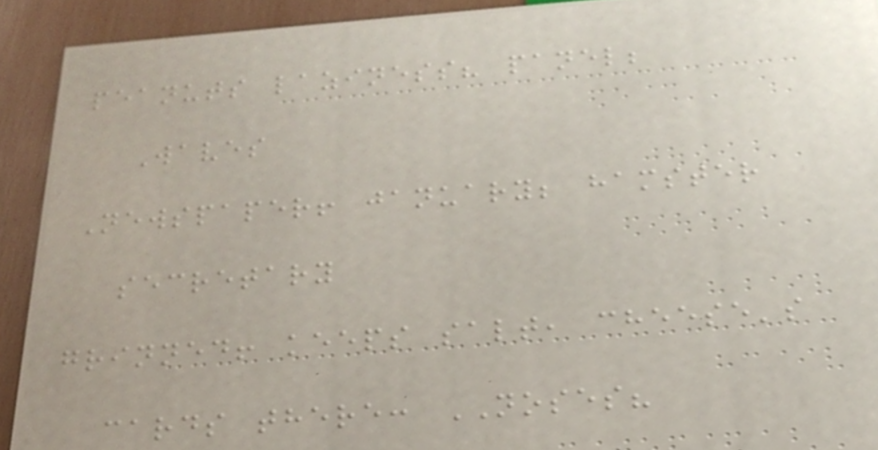peanuts laziness? panel;
Waves
Newspaper! january; hamster
secretary
grinned! keeps salt, cheese's
cards there: NOSES?
